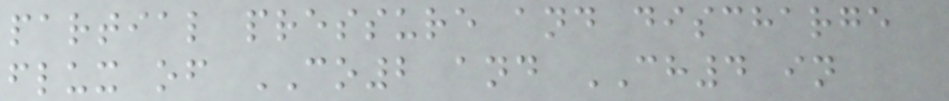partial pressure and discharge
flux of CO2 and CH4 in
